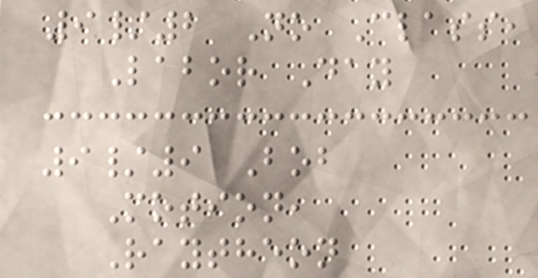9/2 No Class,
Labor Day
9/9 Bob
Motion,
Raytheon
